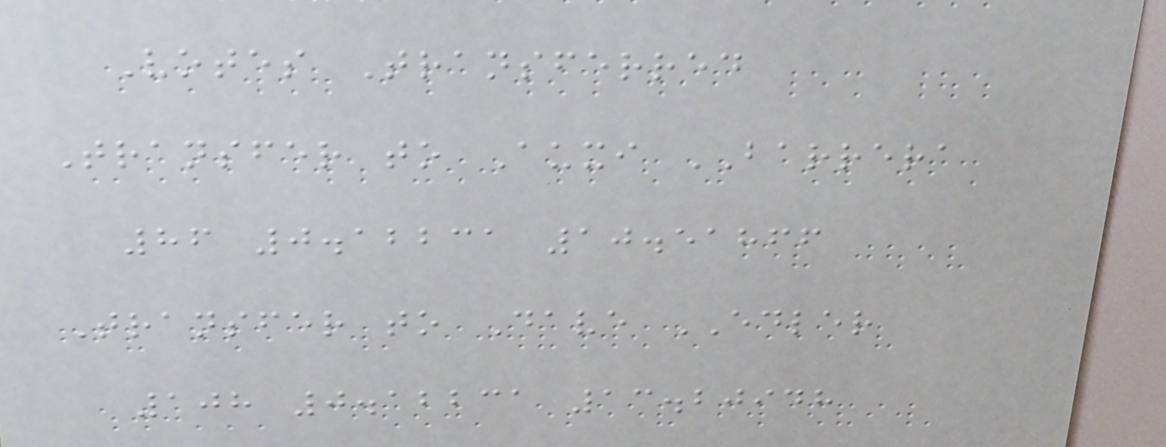Votes Transferred
Transfer to Auxi BARRERA
86 0.12231 10.51866
Transfer to Dave EDLER
108 0.12231 13.20948
